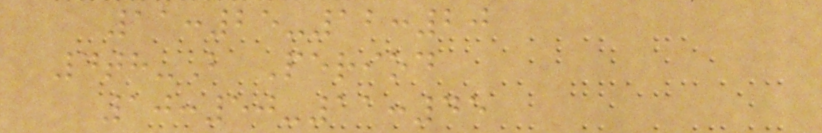11:25-12:20
4th-B Period
10:50-11:45
